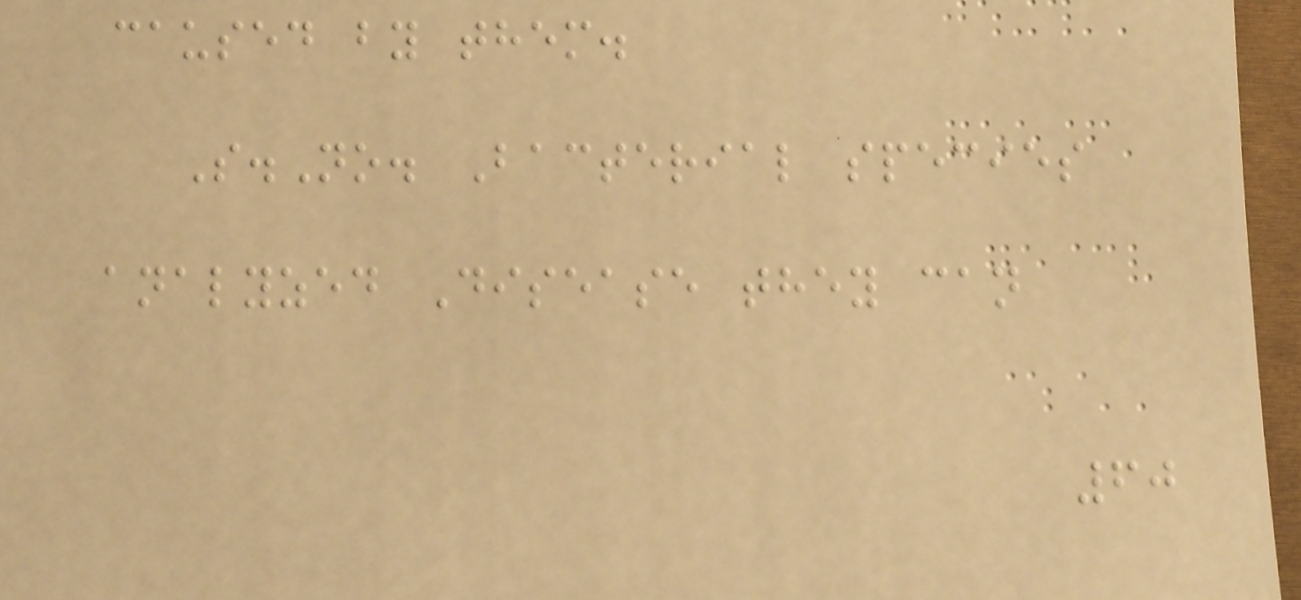caused by them.
S.No. Bacterial species
analyzed Disease they can
60
